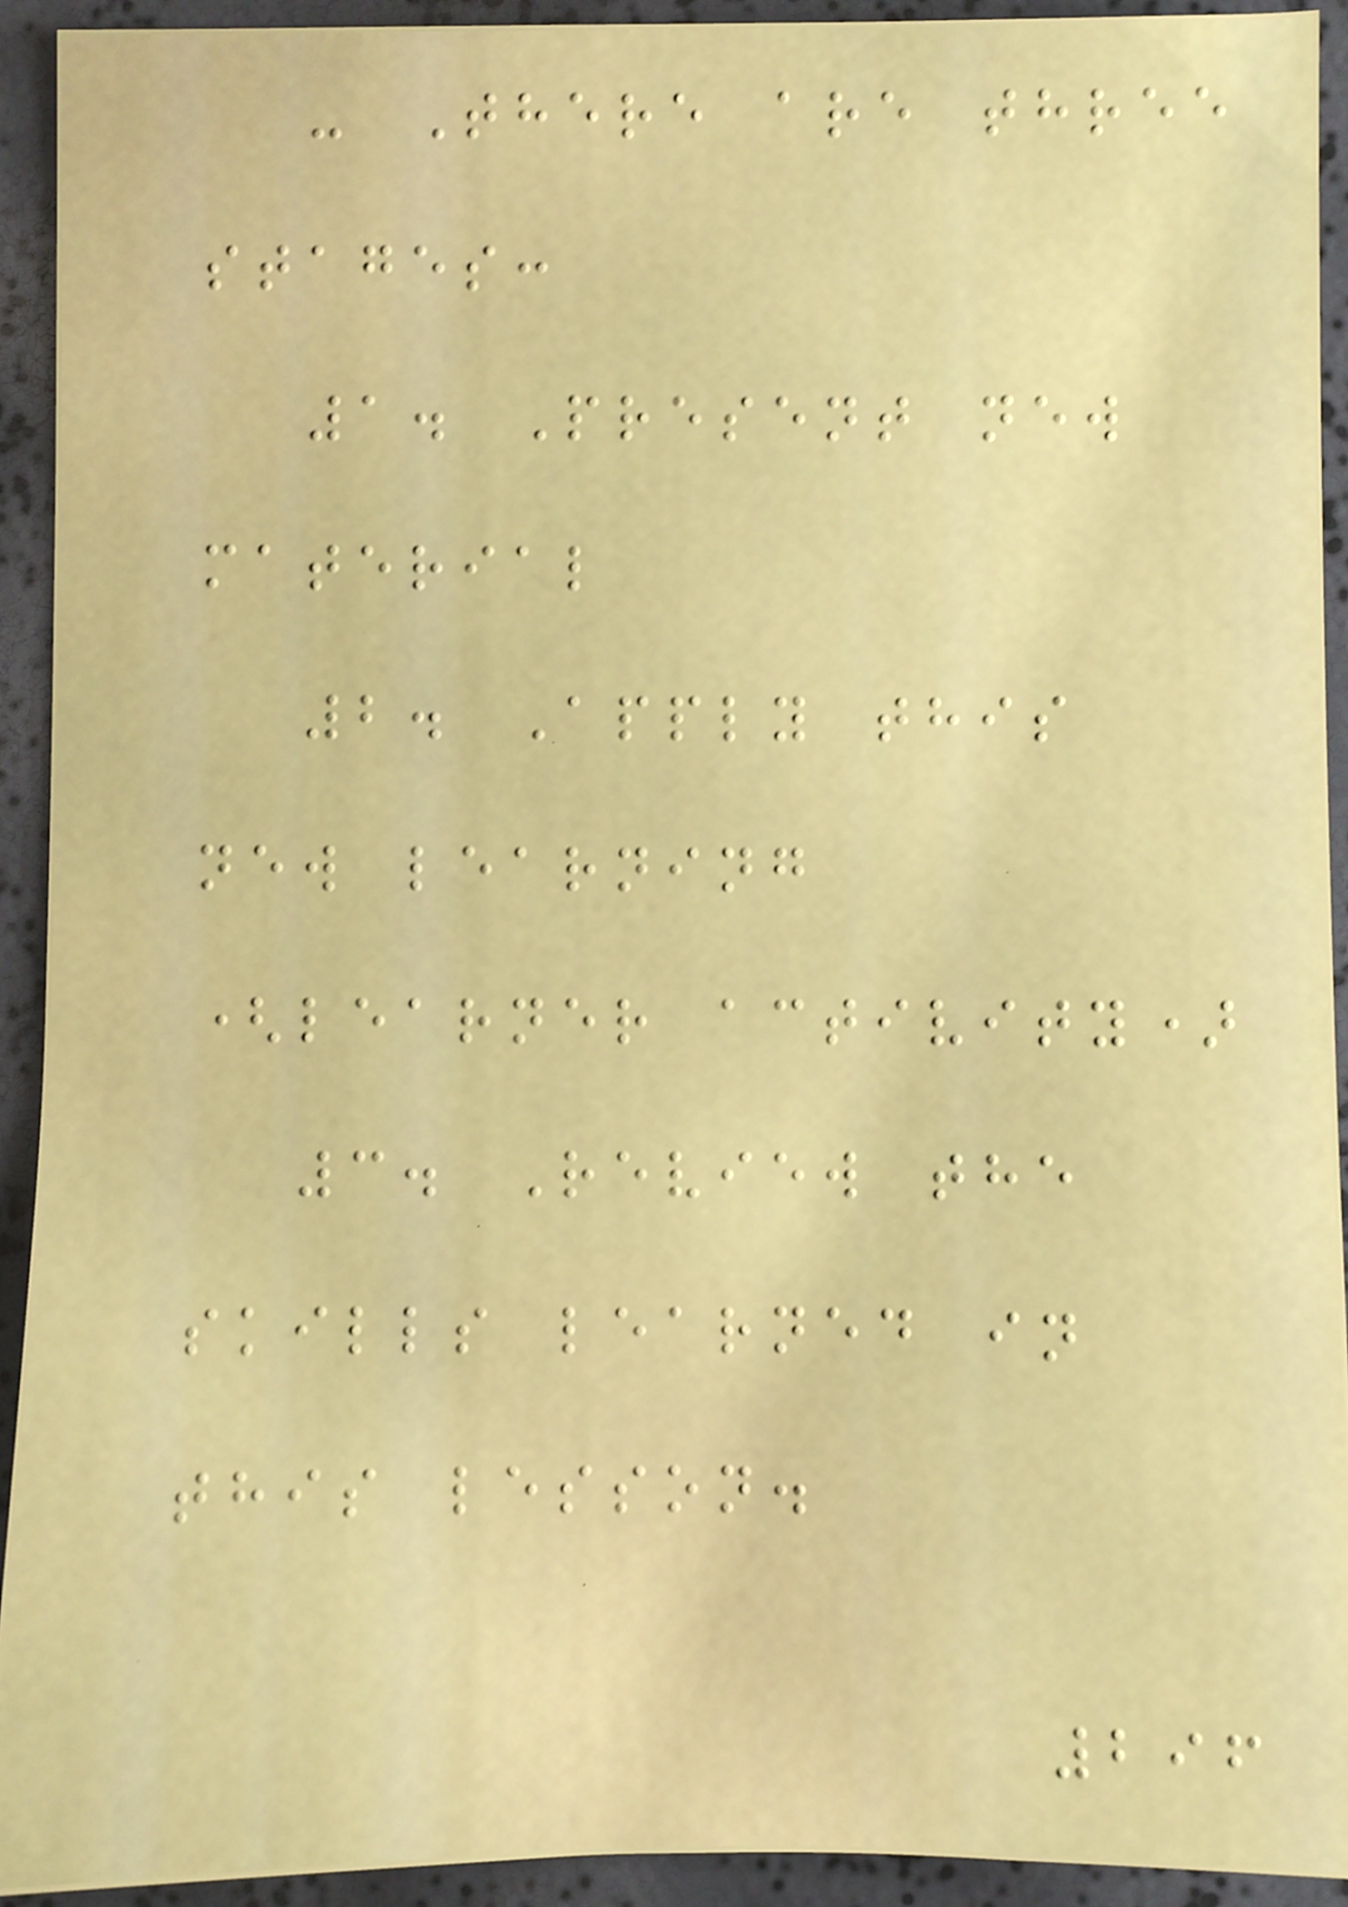- There are three
stages:
1. Present new
material
2. Apply this
new learning
(learner activity)
3. Review the
skills learned in
this lesson.
296
